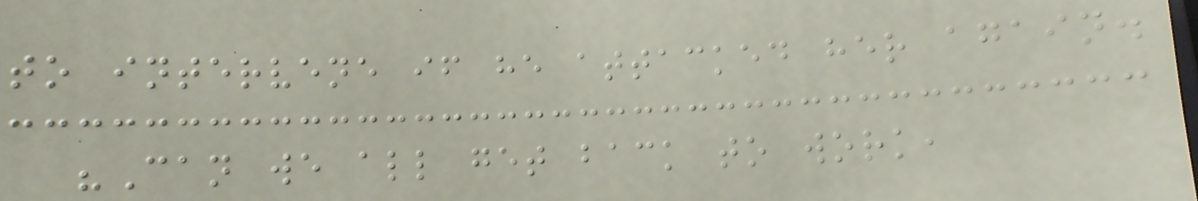to intervene if he attacked her again.
"Can we all get back to work,
